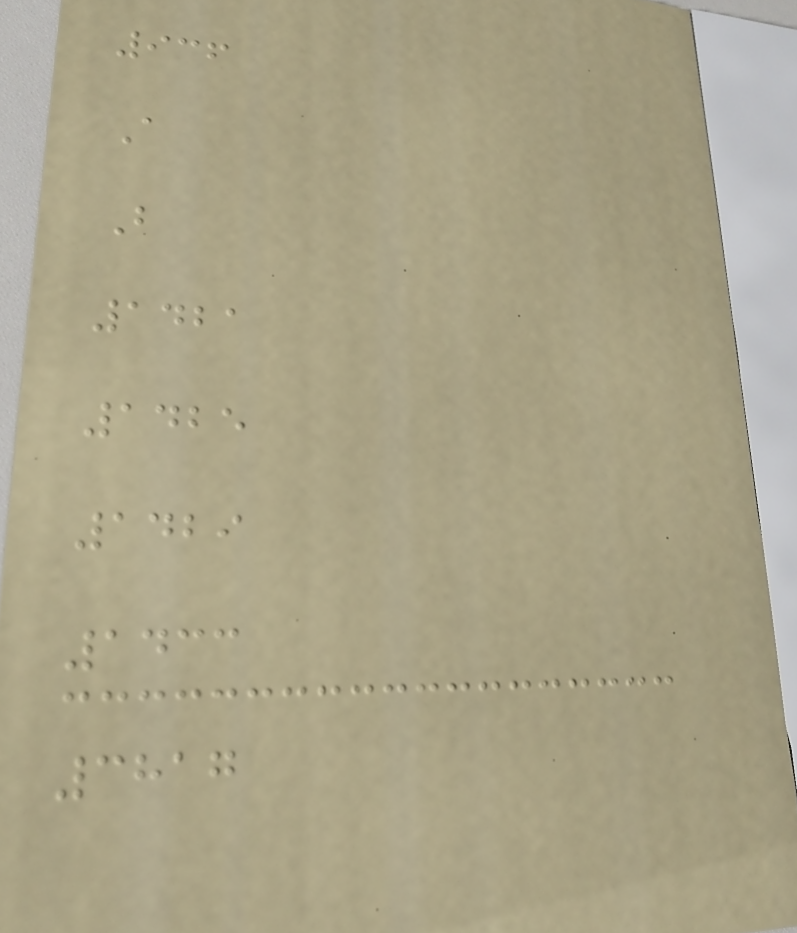936
A
B
1421
1425
1429
1433
3817
